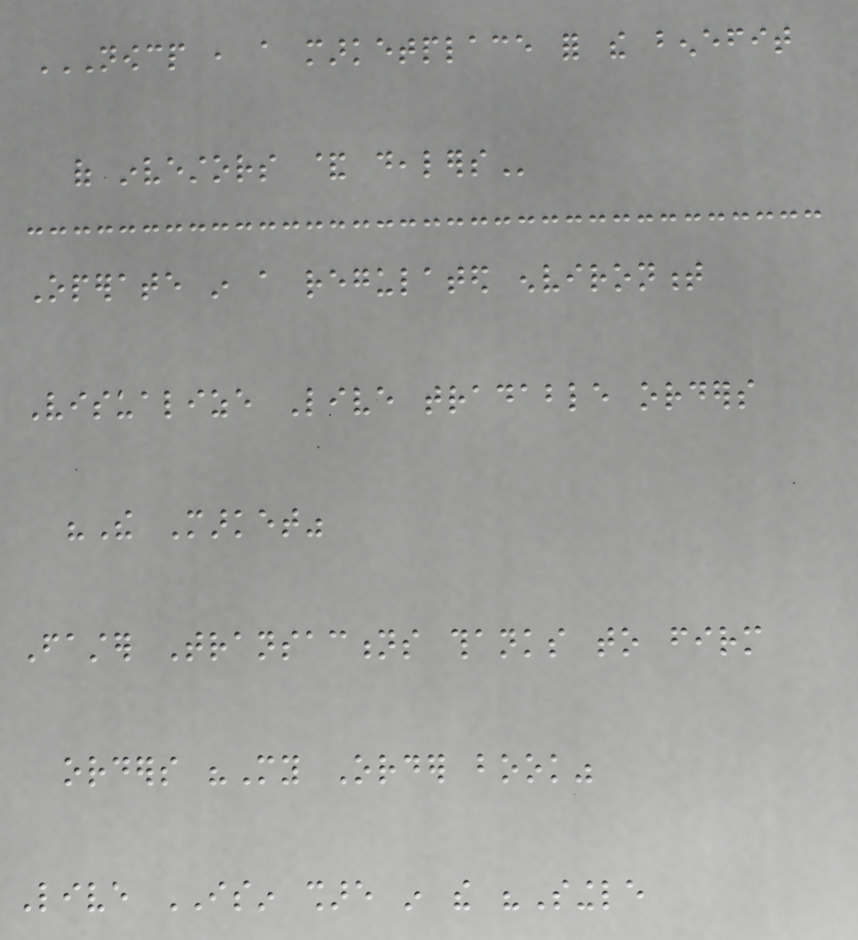NOWCP , A MARKETPLACE FOR THE BENEFIT
OF INVESTORS & DEALERS
Operate in a regulated environment
Visualize Live tradable orders
"The Market"
Faster Transactions thanks to firm
orders "My Order book"
Live ISIN share in the "Single
